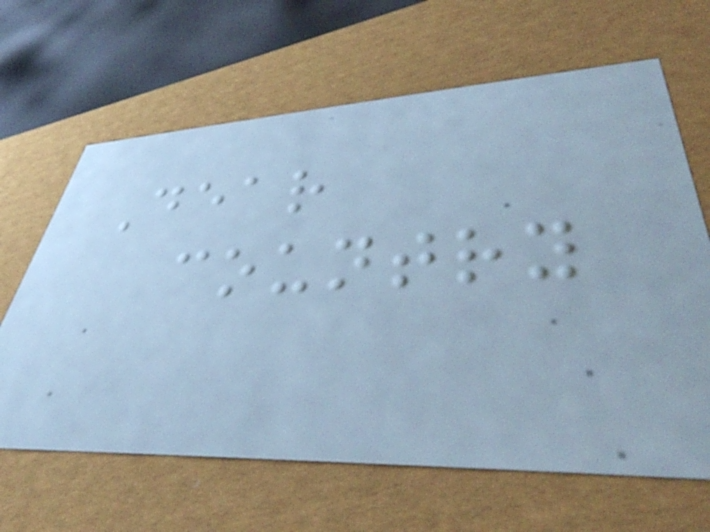Dear
country
